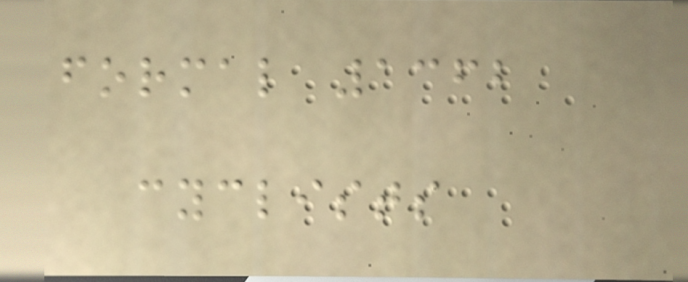formal 1362
cyclists
